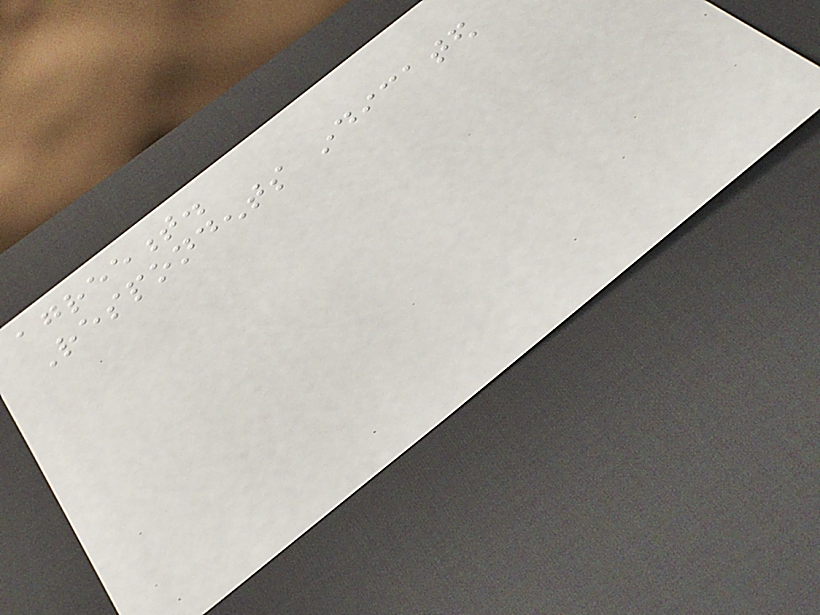agreement.
Respondents indicated
